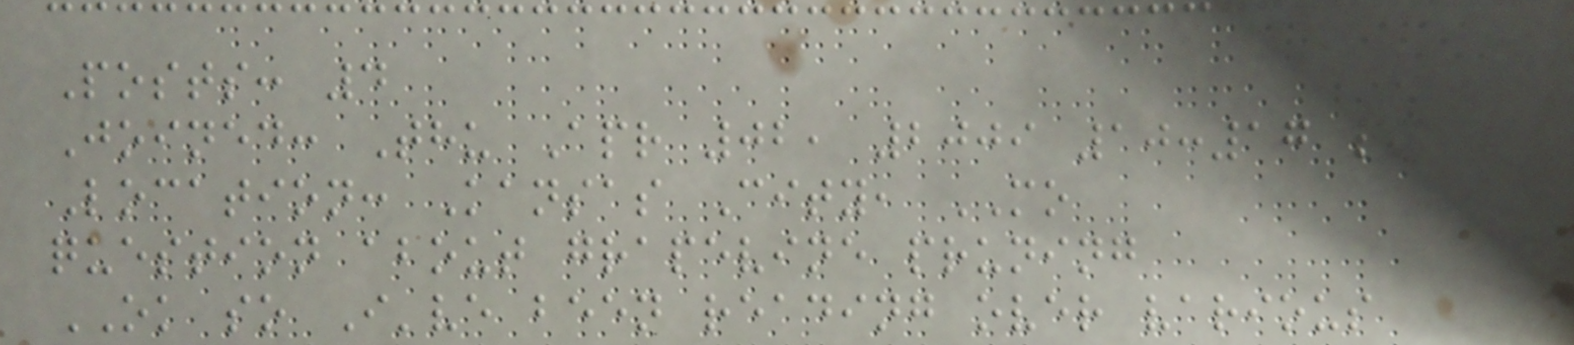Posts: 4
Joined: Thu Apr 02, 2009 10:17 pm
Location: Kansas City, MO
question about grapevine pruning
OK so I've been reading over various
